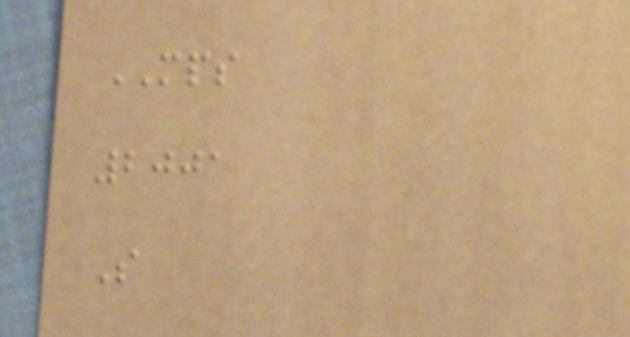MPS
2001
S
